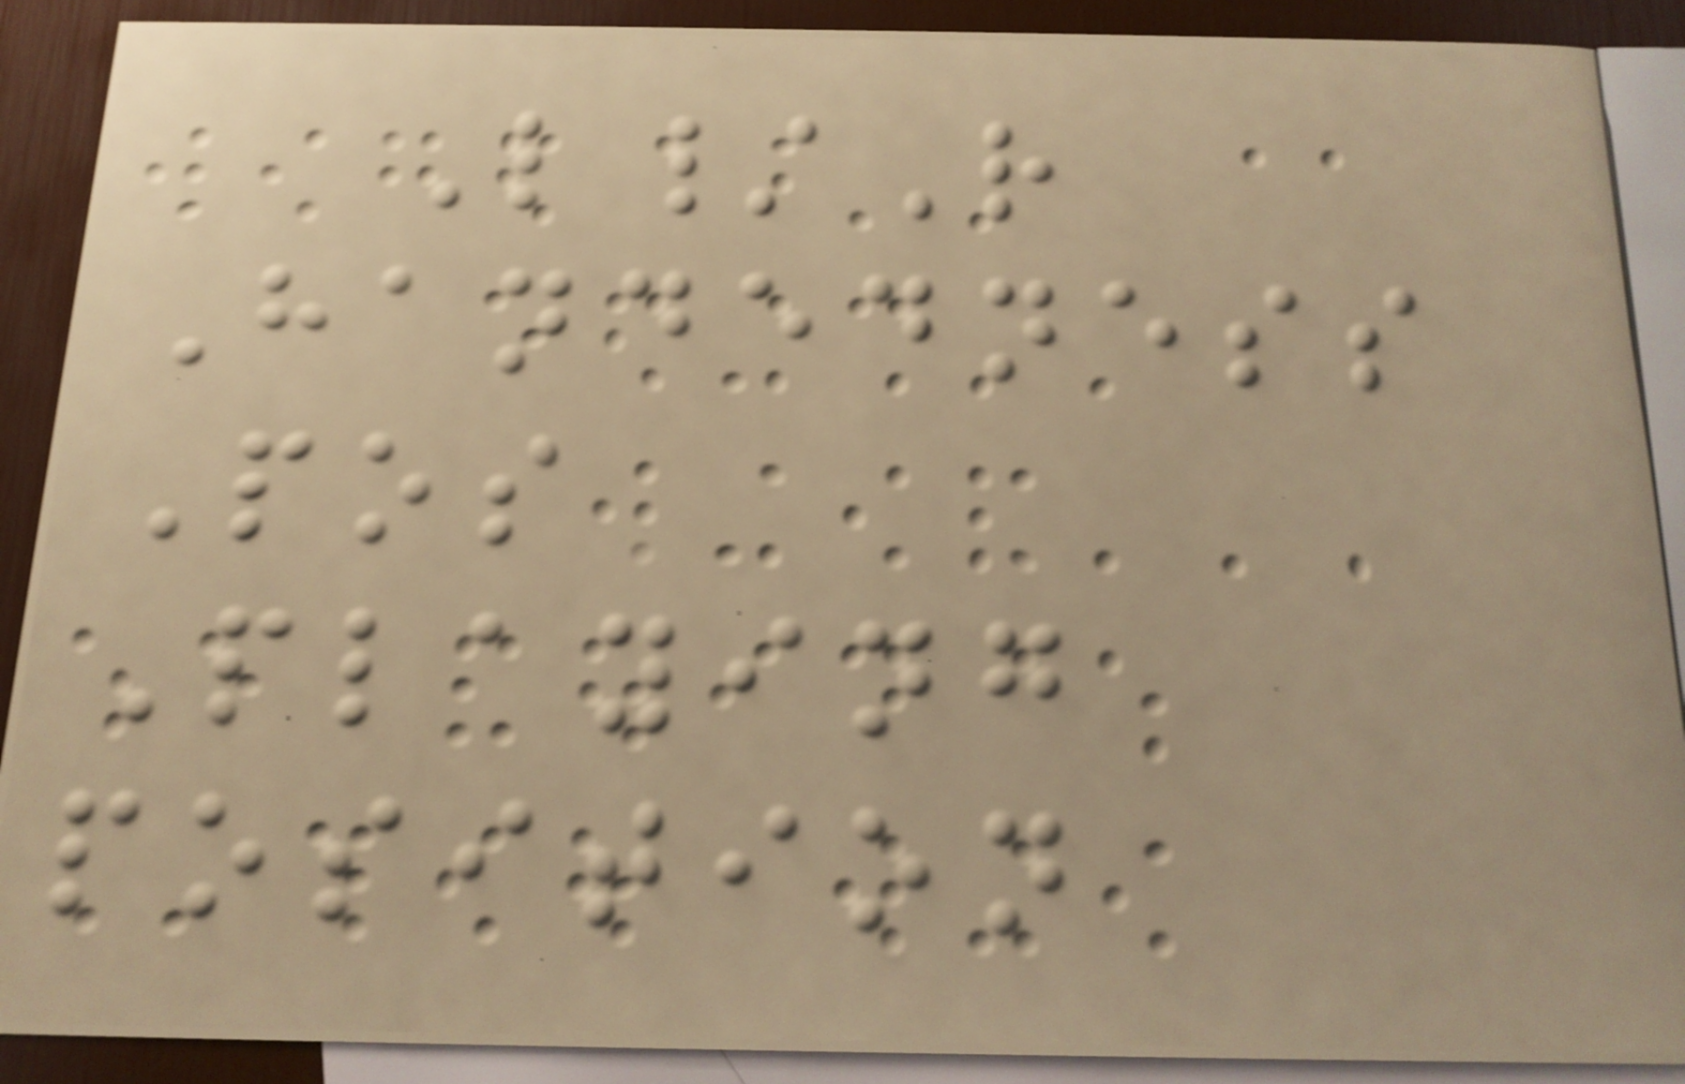L/R
Handedness
Pos
Playing
position
